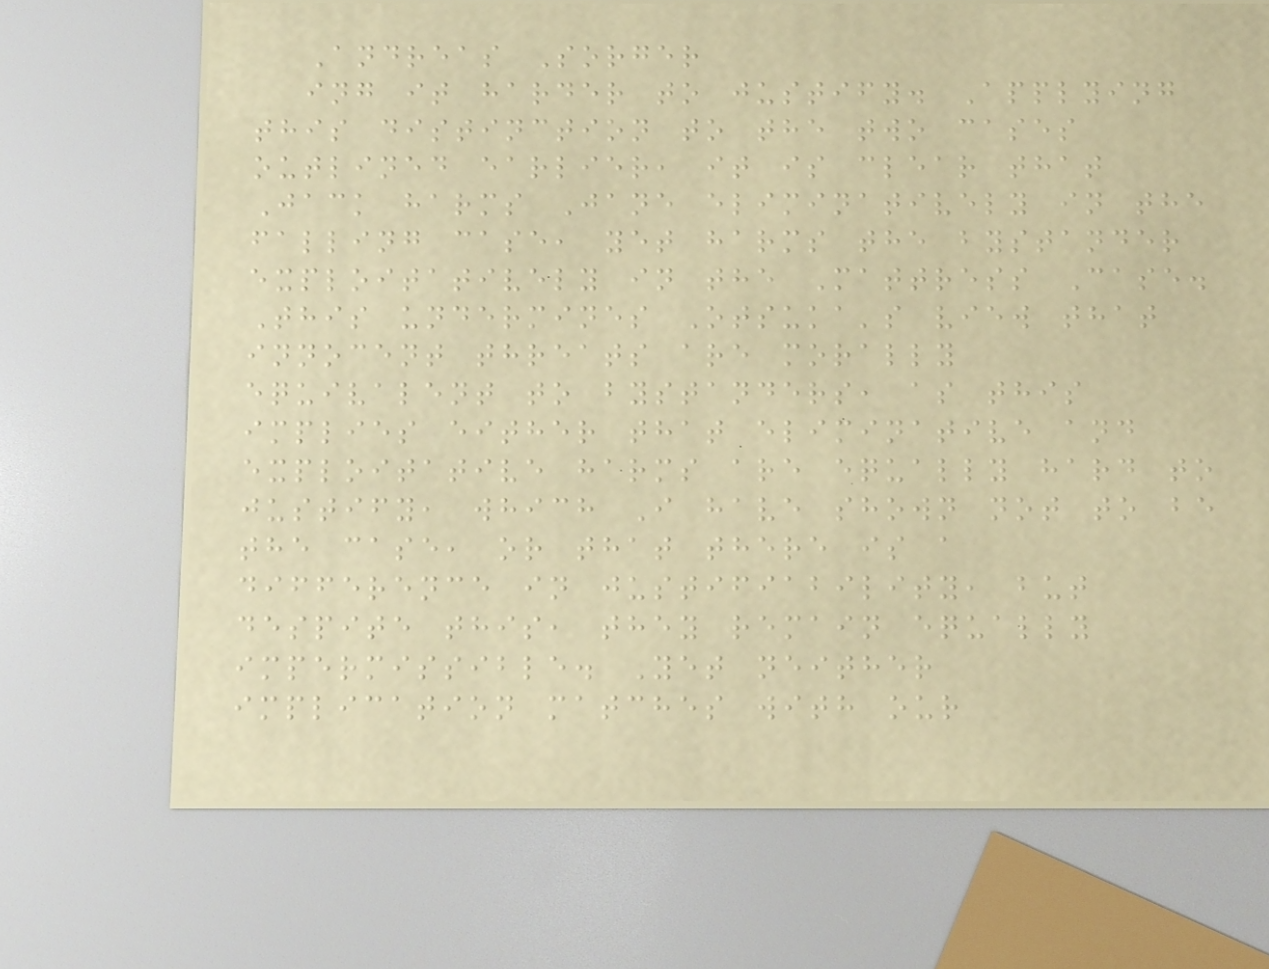Andreas Sorger
ing it harder to justify. Applying
this distinction to the two cases
outlined earlier, it is clear that
Jack harms Jane eliminatively in the
falling case, yet harms the bystander
exploitatively in the Mattress Case.
This undermines Otsuka's view that
innocent threats are morally
equivalent to bystanders, as this
implies either that eliminative and
exploitative harms are equally hard to
justify, which I have shown not to be
the case, or that there is a
difference in justifiability, but
despite this, they remain equally
impermissible. Yet neither
implication matches with our
